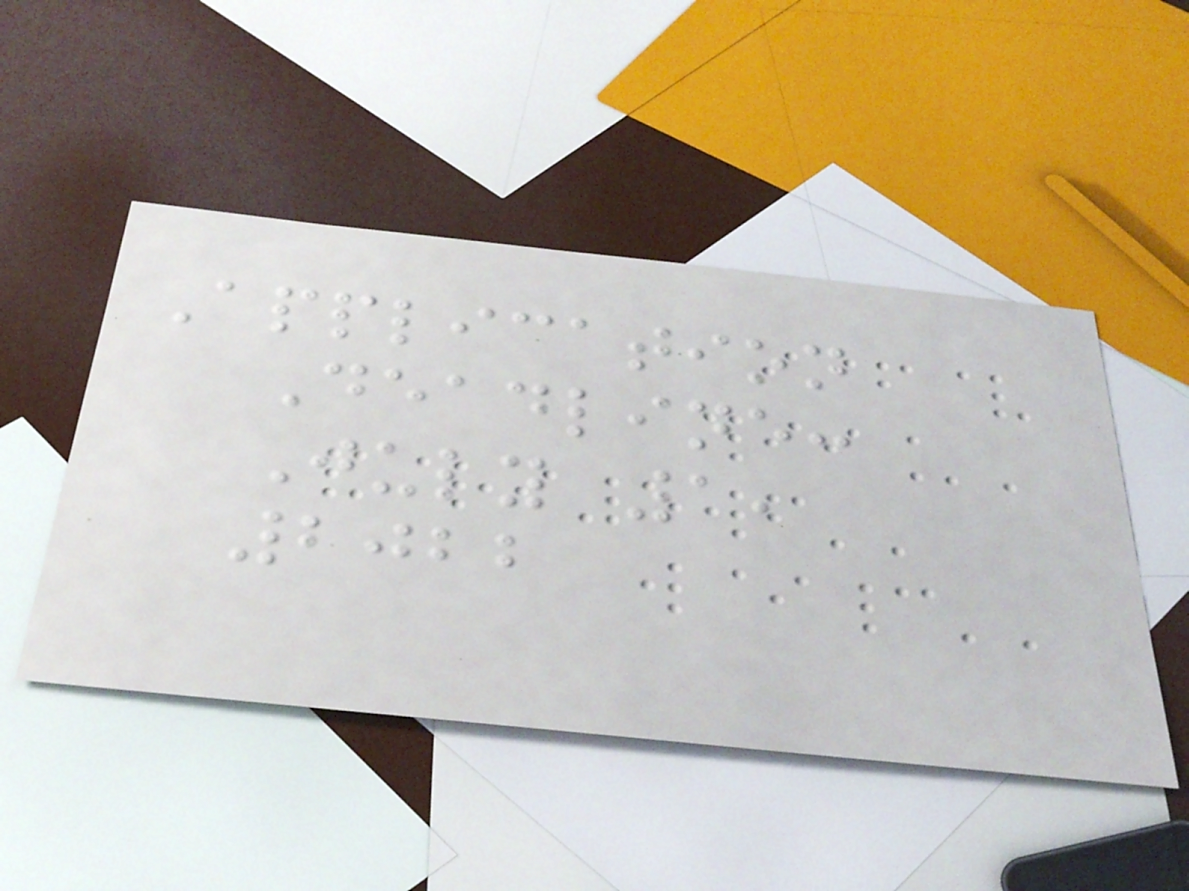Application
Deadline:
July 1,
2022
